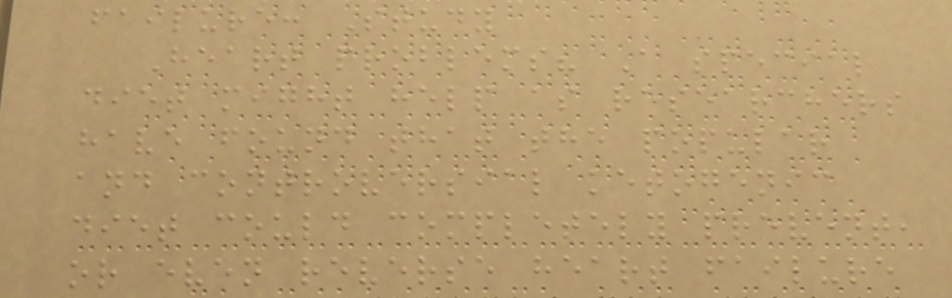failure: Study
Heart problems? A special
diet might help as researchers
have found that the popular
and controversial ketogenic
diet could completely prevent,
or even reverse heart failure
